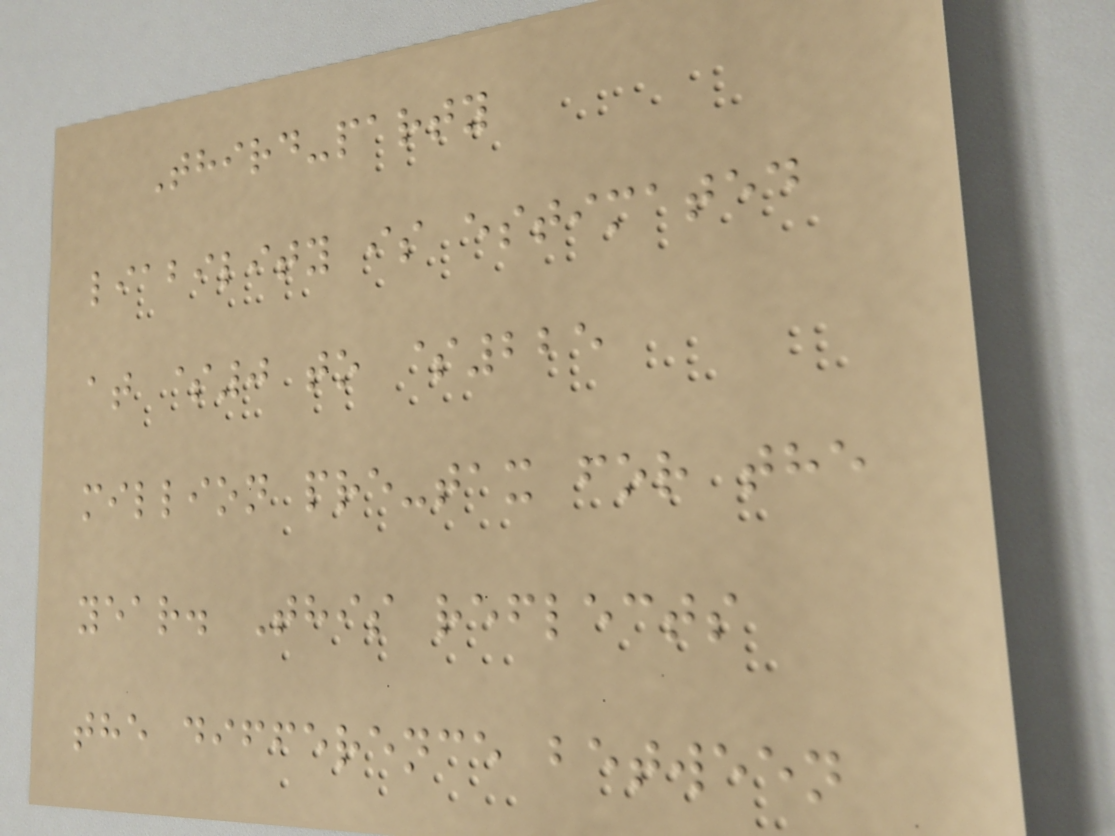Third-party
liability is estimated
at $0 to $225
million pre-tax for the
year. This reflects
the difference between
